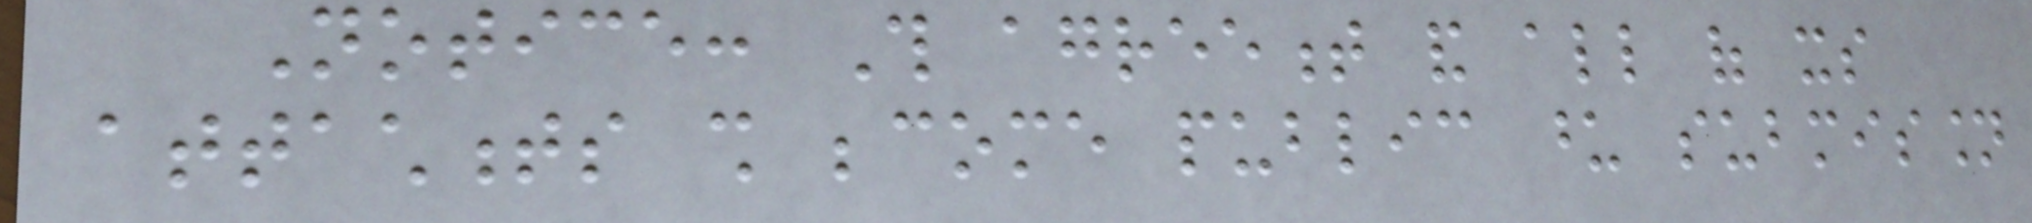Notice: This agreement and all of its
attachments shall become public upon submission
